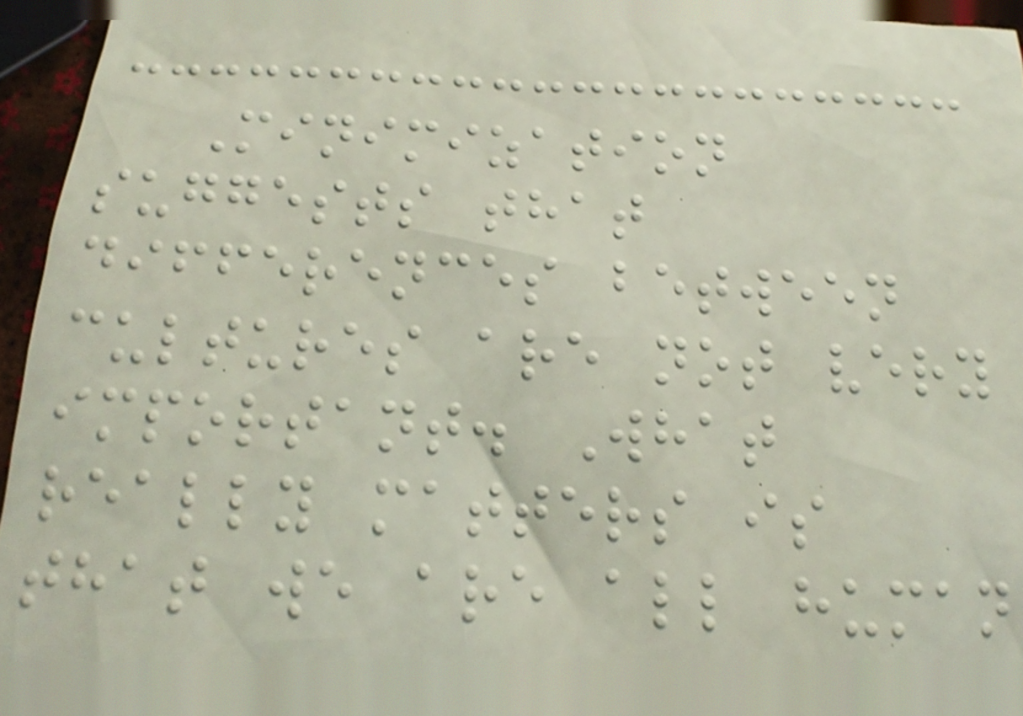Minimization
suggests that
differences between
cultures are not very
important. What
really matters is
that we are all human
